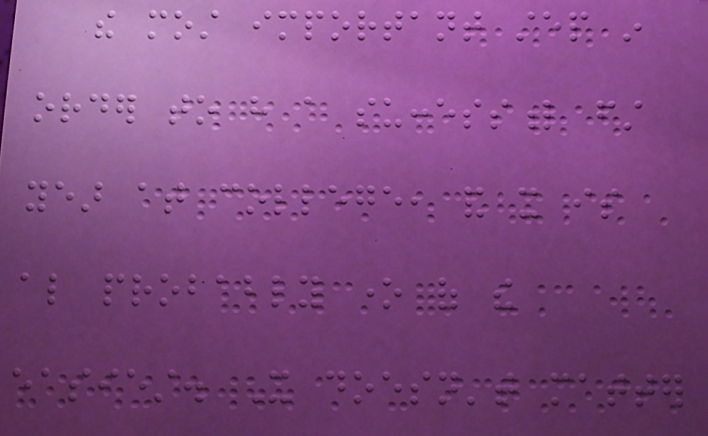the most important step in
order to have a successful first
year at college, and it is
also probably one of the
easiest. It doesn't matter
